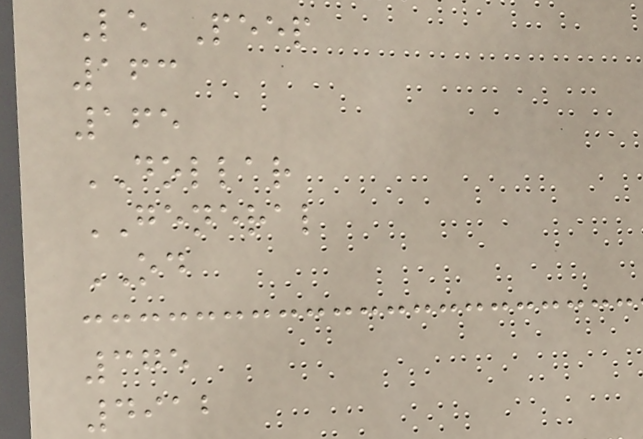Le Peep
163
165
DOLLAR
GENERAL
OD
375
4912
